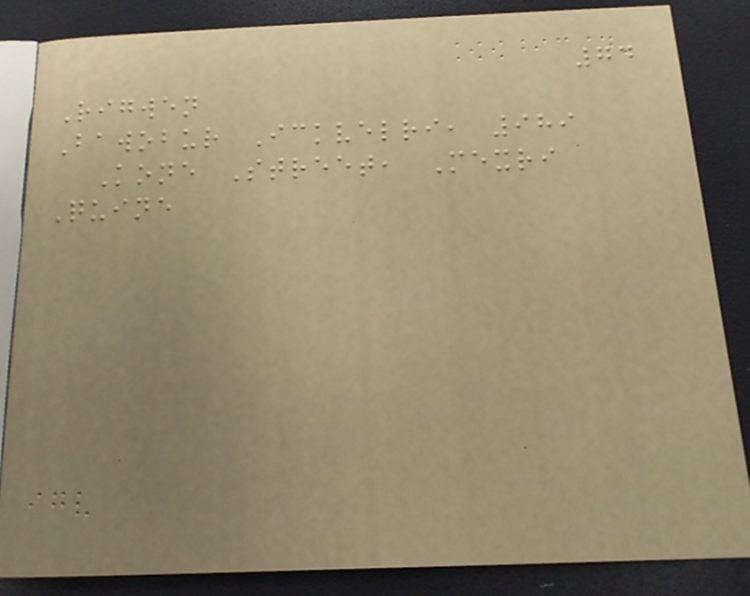74
Rigwen
Bawobur Ickvelri, 989
Kone Street, Mexri
Quine
